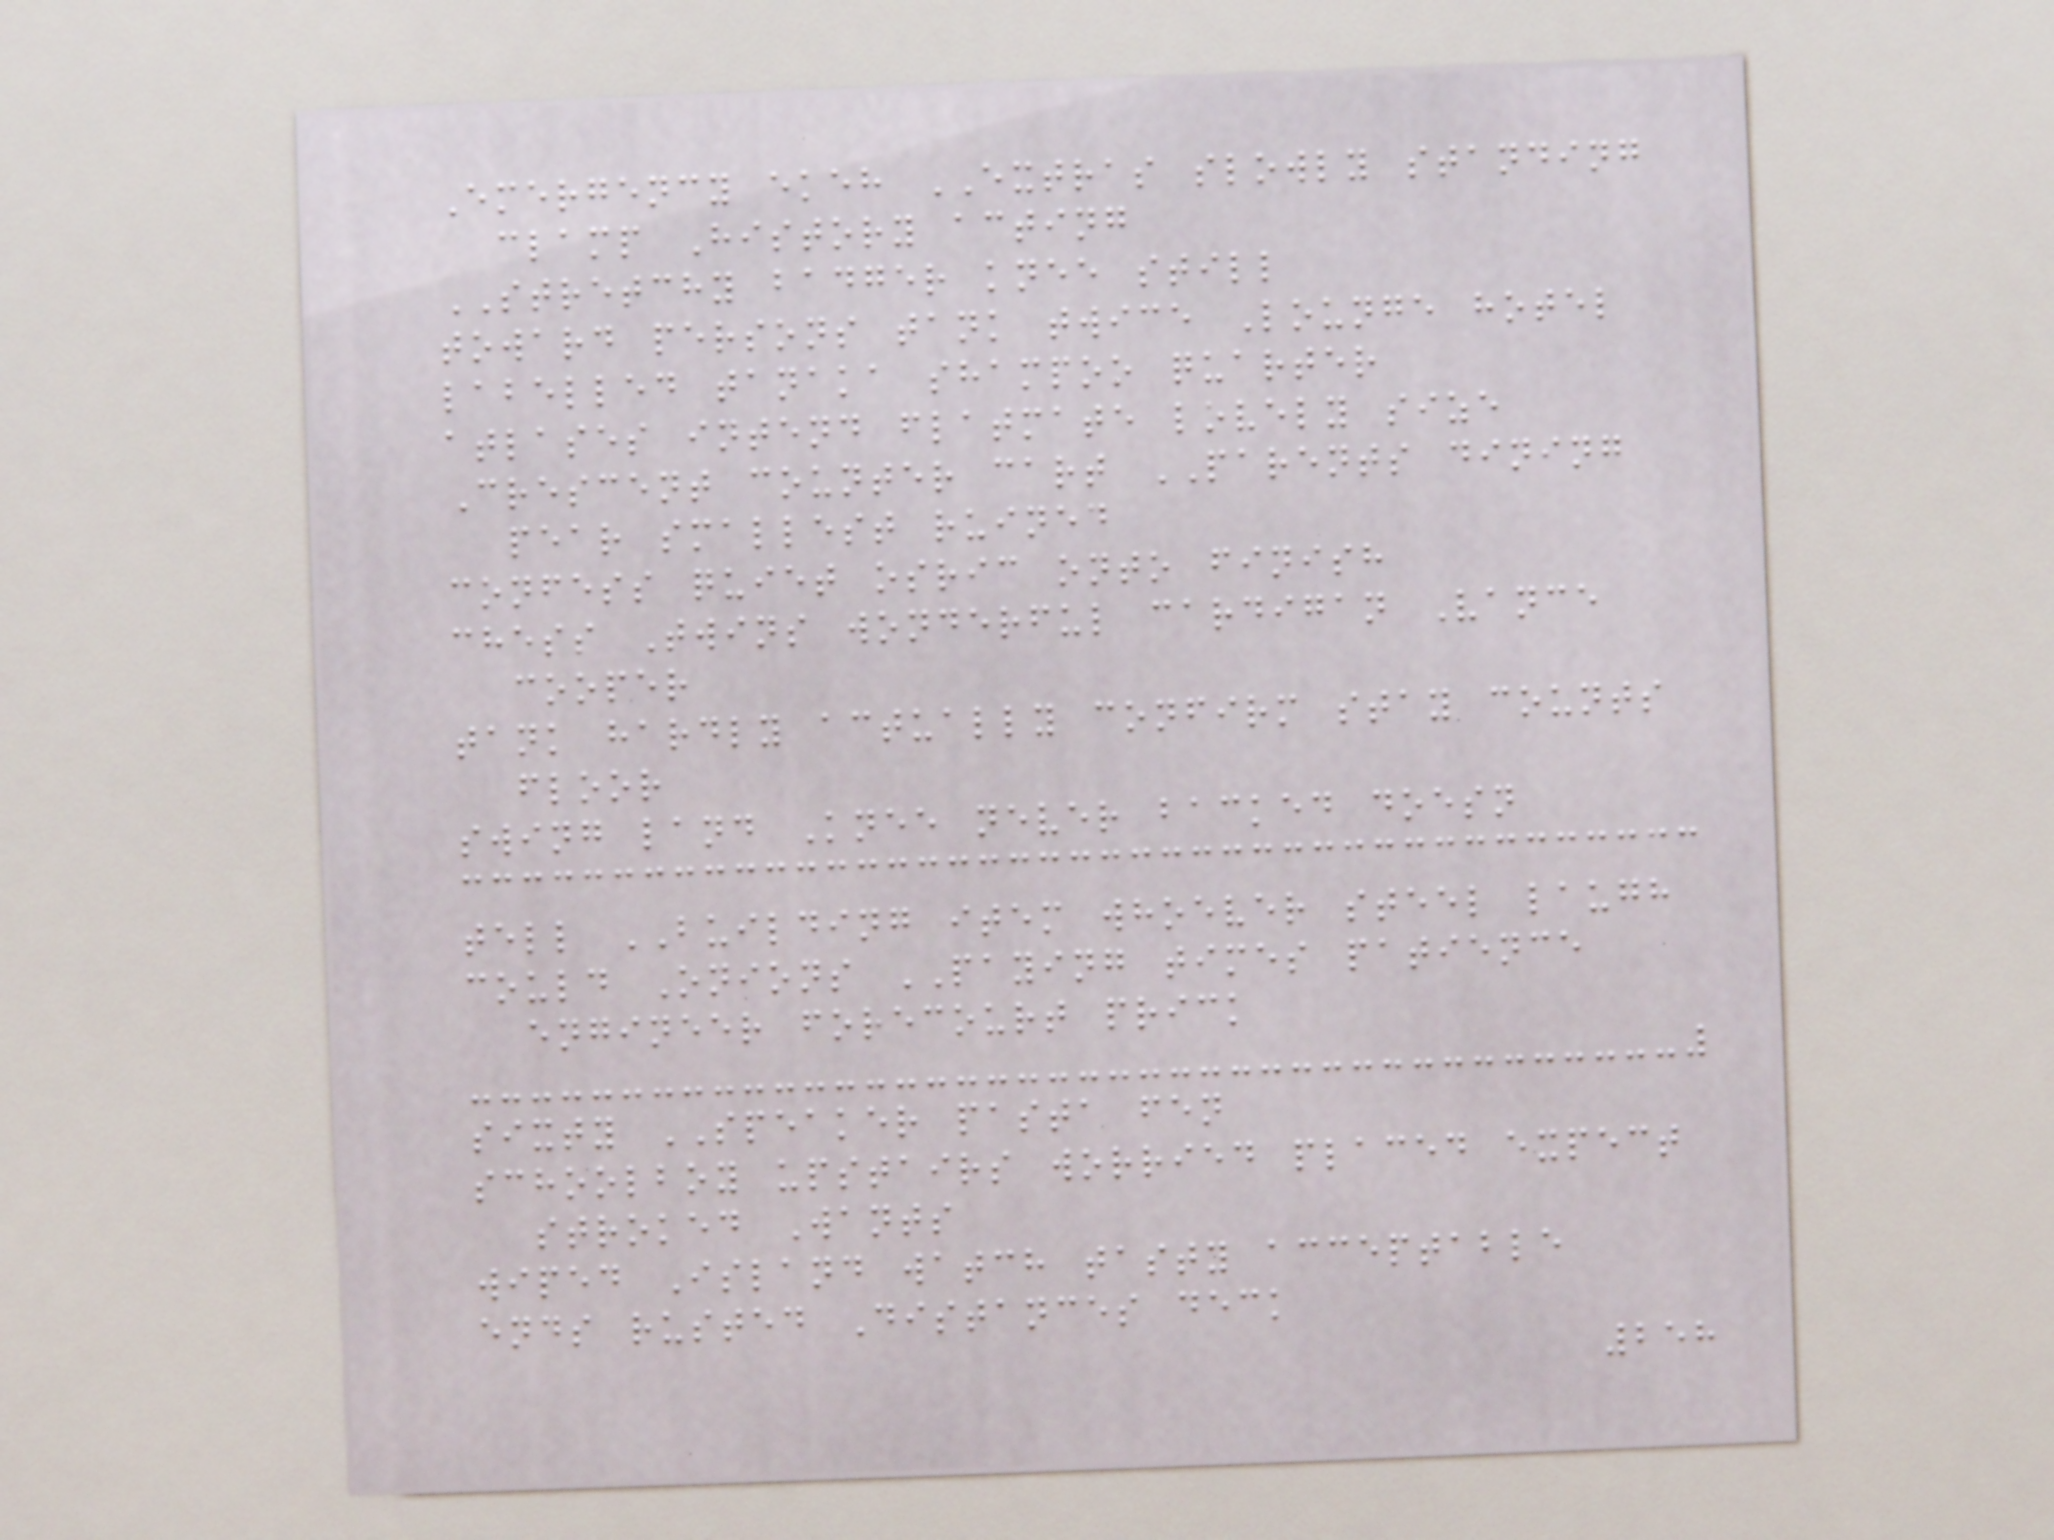Emergency ekeh EXTRAS slowly standing
clamp History acting
STRETCHY badger knee still
toward persons tank twice Lounge hotel
labelled tanaka shampoo quarter
atlases intend flatmate lovely size
Crescent counter cart PARENTS dining
pear smallest ruined
confess quiet osric onto finish
chess Twins wonderful cardigan Vance
cooper
tank hardly actually confirm stay counts
floor
swing land Knee never backed doesn
tell BUILDING item whoever steel laugh
could Onions PAYING times patience
engineer forecourt prick
sixty SPEAKER pasta fen
schoolboy upstairs worried placed expect
stroked Wants
wiped Island watch tasty acceptable
ends rusted Distances deck
258
